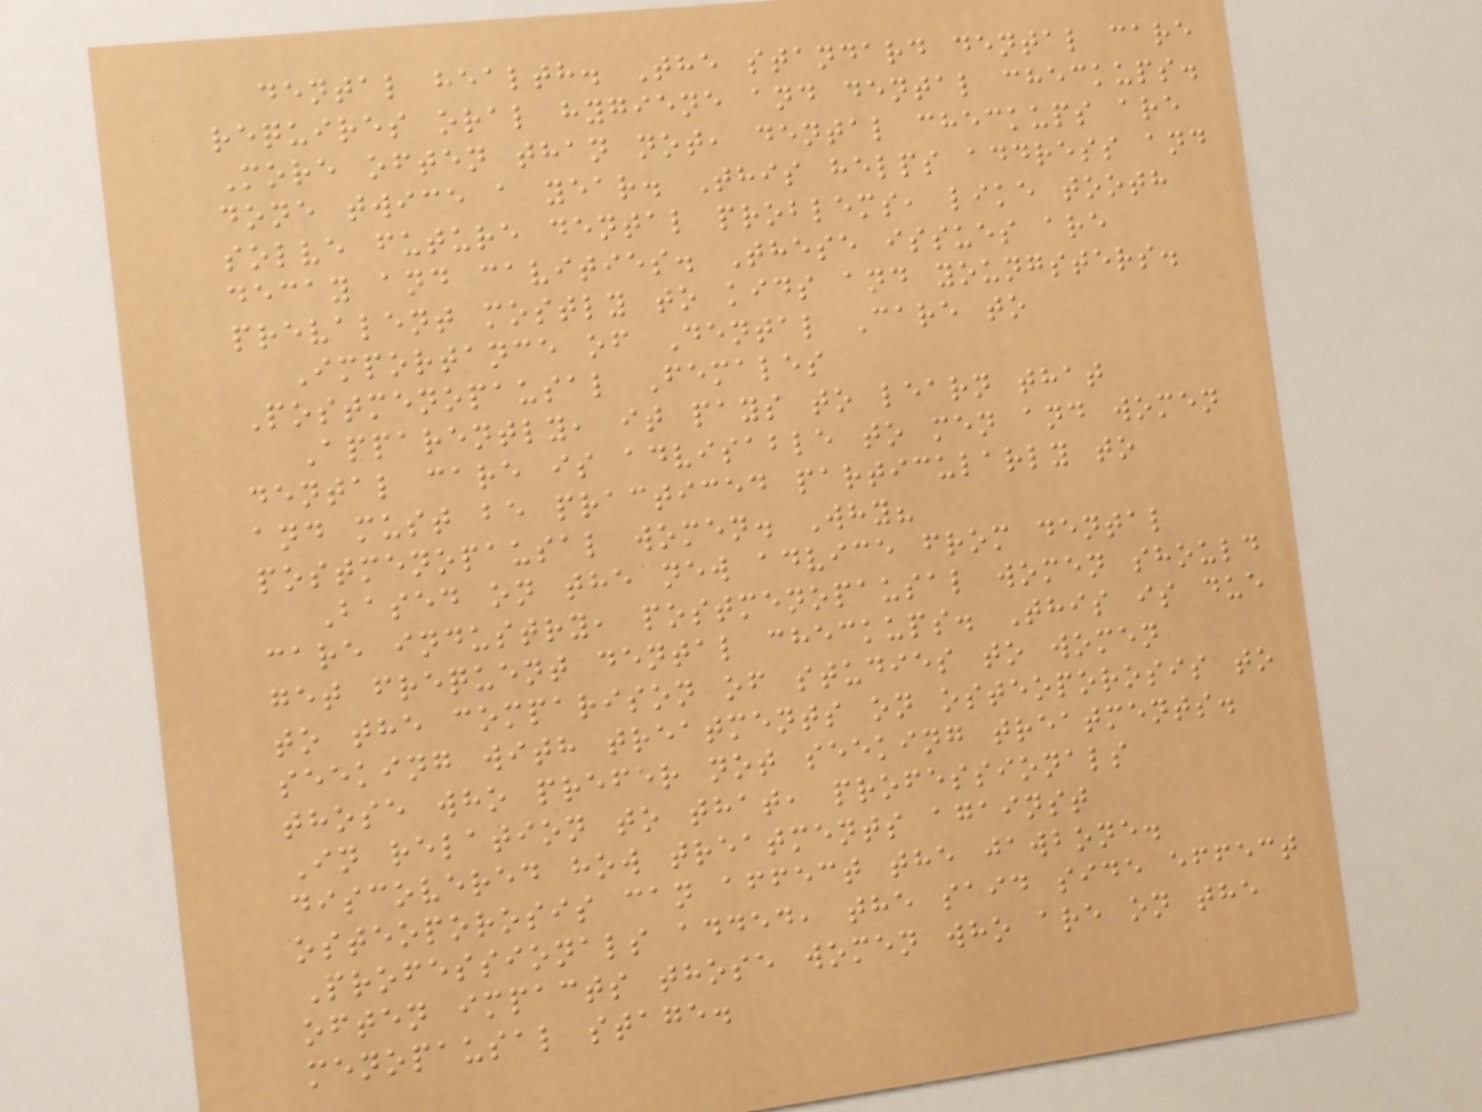dental health. The standard dental care
requires oral hygiene and dental checkups.
More often than not, dental checkups are
done twice a year. This helps address and
solve future dental problems, like tooth
decay and cavities. These issues are
prevalent mostly to kids and youngsters.
Importance of Dental Care to
Postmenopausal Females
Apparently, it pays to learn that
dental care is advisable to men and women
and must be practiced particularly to
postmenopausal women. Why?
Based on the new advice from dental
care industry, postmenopausal women should
get frequent dental checkups. This is due
to the comparison of studies to women
seeking with treatments on osteoporosis to
those who prefer not seeking treatments.
In relation to that, professionals
discovered how treatments against
osteoporosis can affect the jawbone.
Professionals added, the said side effect
often impacts those women who are on the
menopausal stage.
